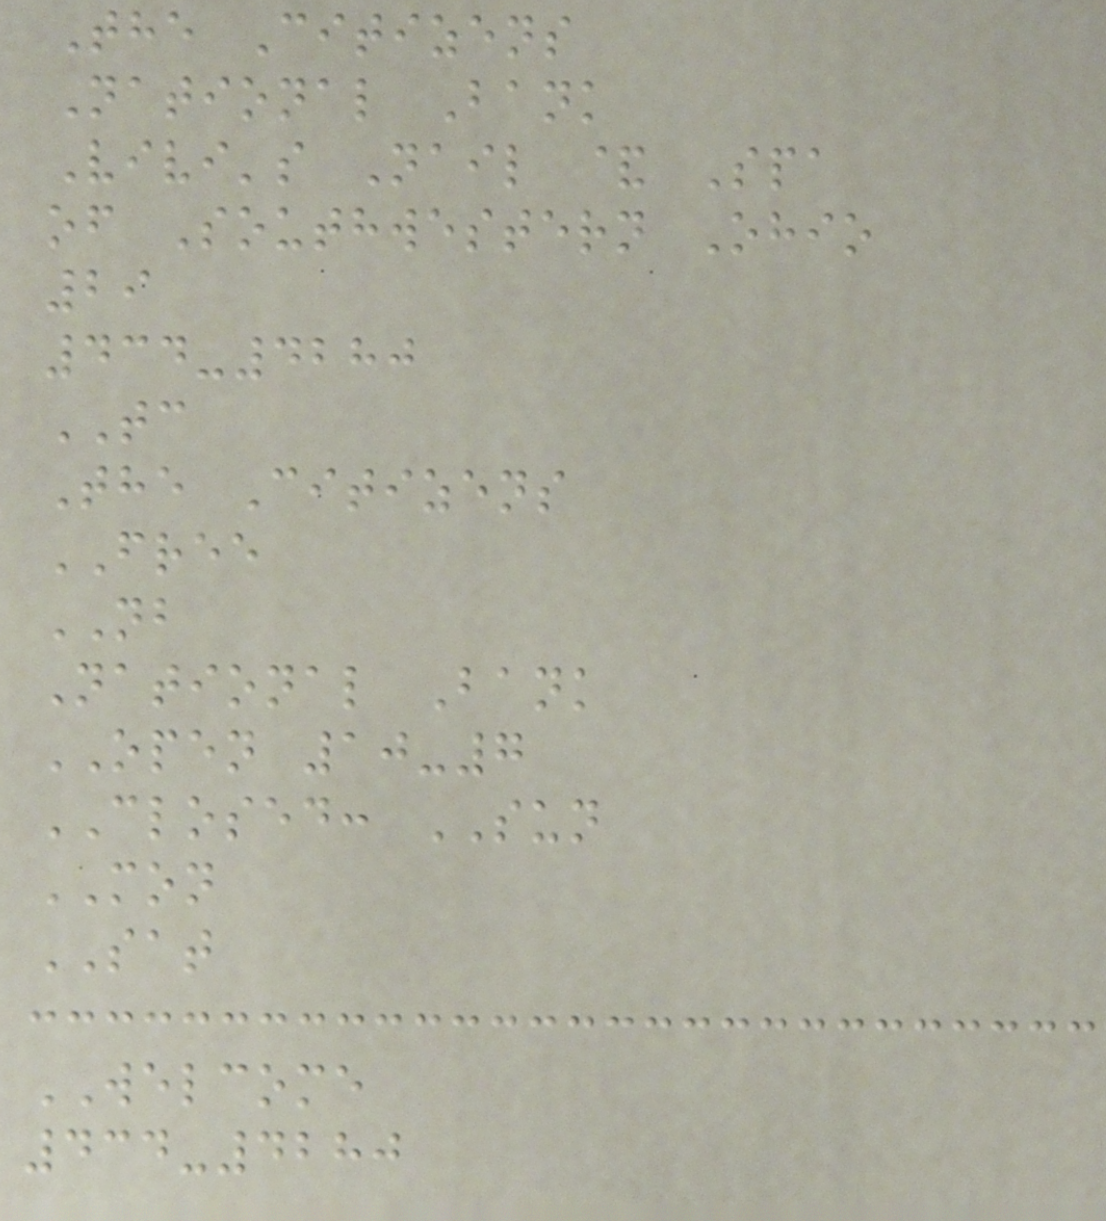The Citizens
National Bank
Vivi's Nail & Spa
of Southwestern Ohio
29
434-4280
TC
The Citizens
FREE
NB
National Bank
OPEN 10-7
CLOSED: SUN
MON
SAT
WELCOME
434-4280
